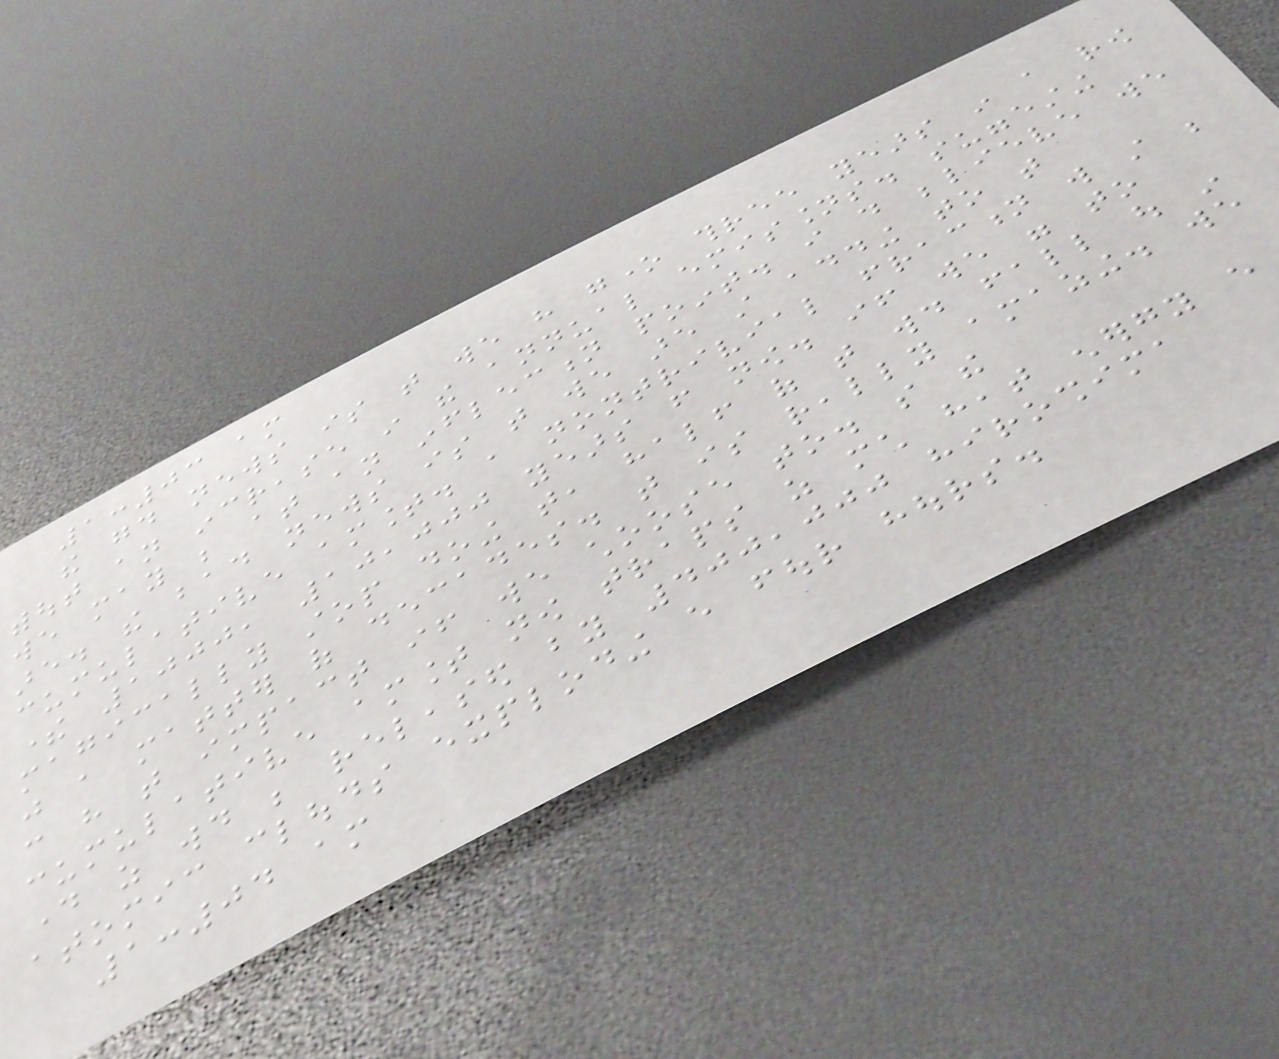1:03 am
the good news is that we have gone three years in a row
without an increase in the annual emissions. suggesting
we may be at an inflection point. i do believe we
are. the bad news is that we are still adding to that
cumulative amount. a nontrivial fraction will still be
there 1000, 10,000 years from now. if we were to
magically stop doing that, half of that would fall out in
just a matter of decades. that is really amazing. we
can have that impact if we choose to. so the
cumulative amount now traps as much heat energy every
day as would be released by 400,000 hiroshima
atomic clouds exploding every four hours.
1:04 am
